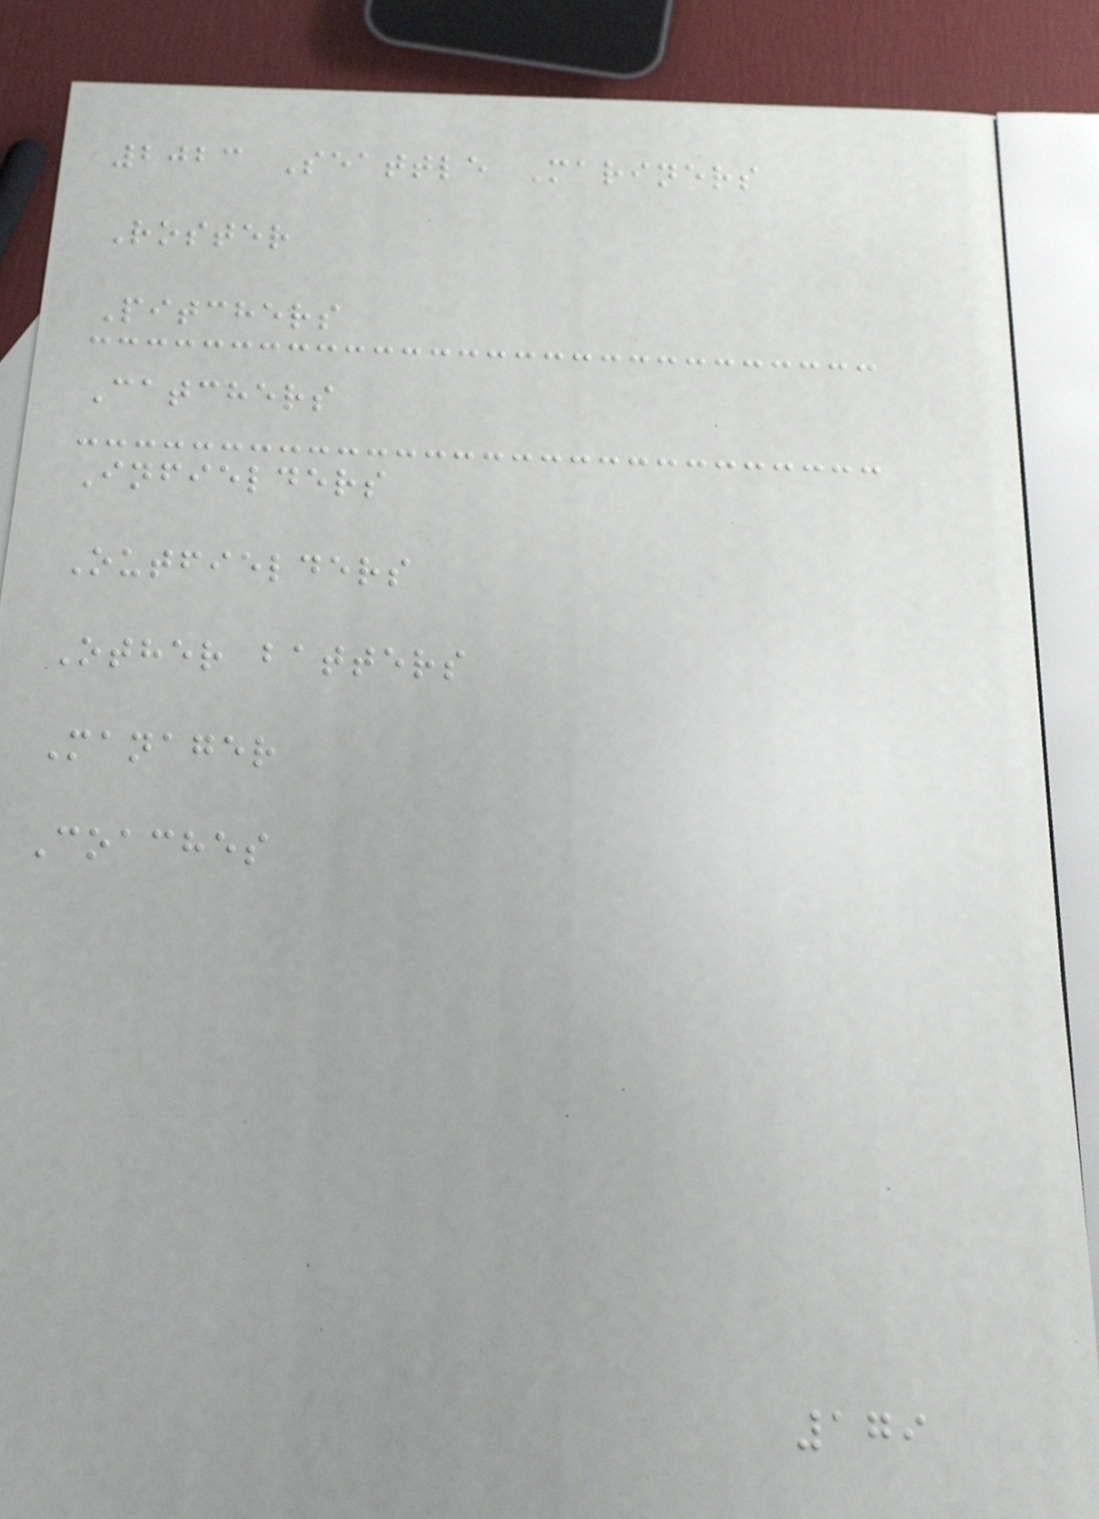2023 Seattle Mariners
Roster
Pitchers
Catchers
Infielders
Outfielders
Other batters
Manager
Coaches
179
